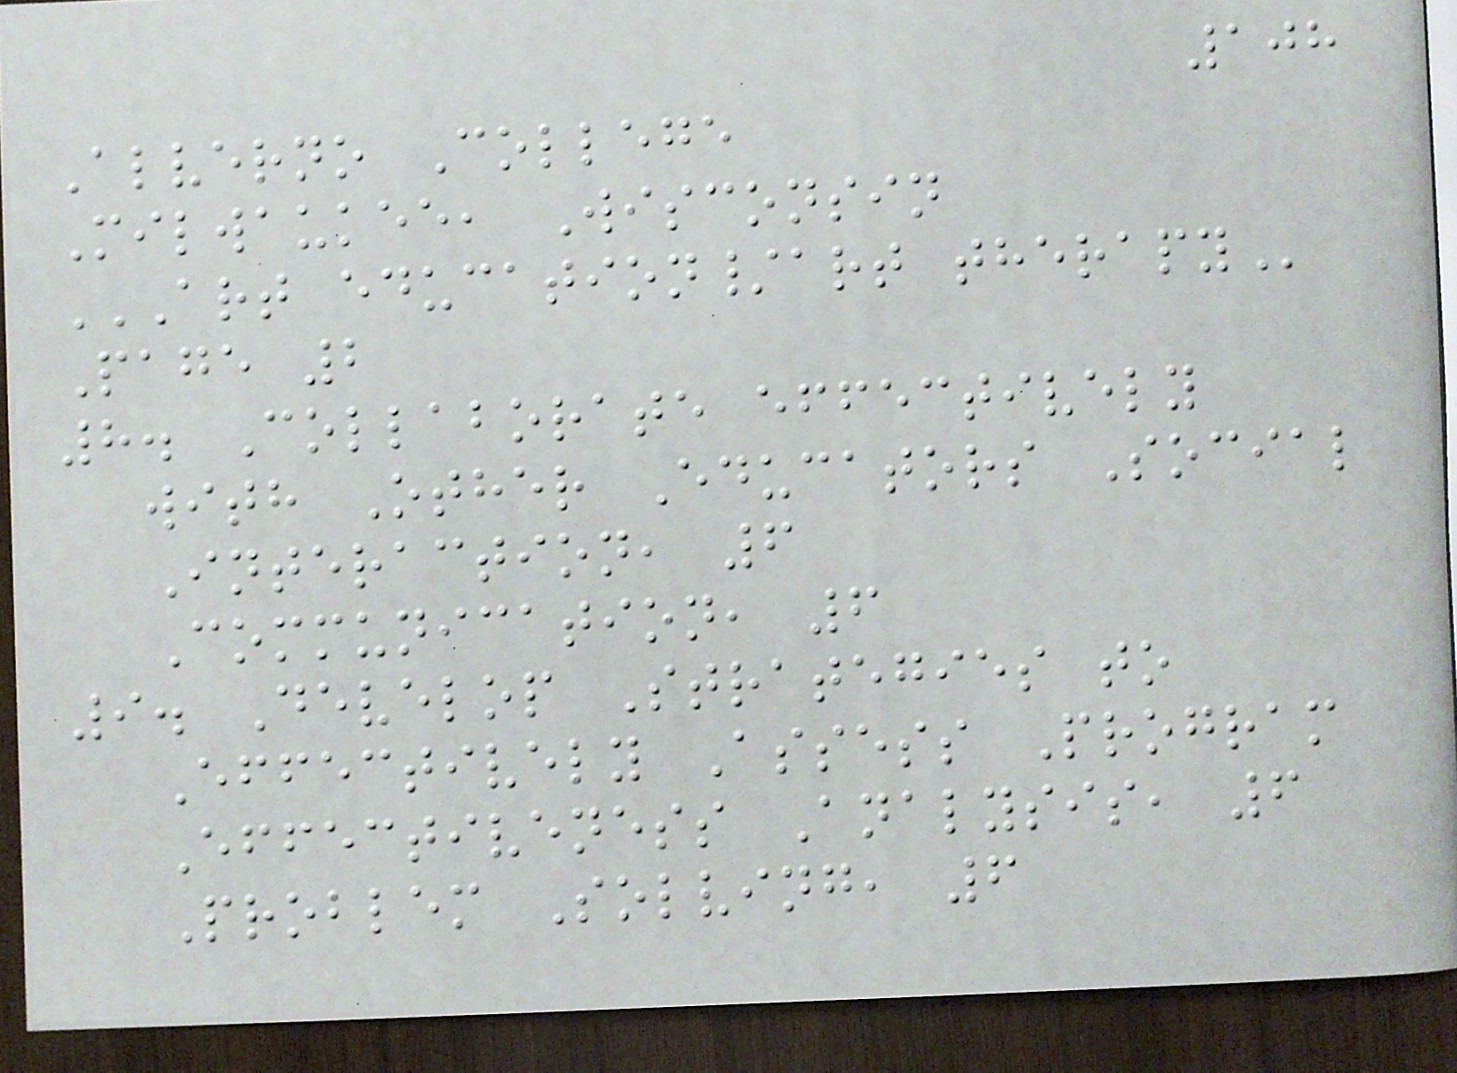108
Alverno College
Milwaukee, Wisconsin
ART EDUCATION/ART THERAPY
Page 2
8. Collaborate effectively
with Other Educators Social
Interaction, 6
Communication, 6
9. Develop Strategies to
Effectively Assess Program
Effectiveness Analysis, 6
Problem Solving, 6
